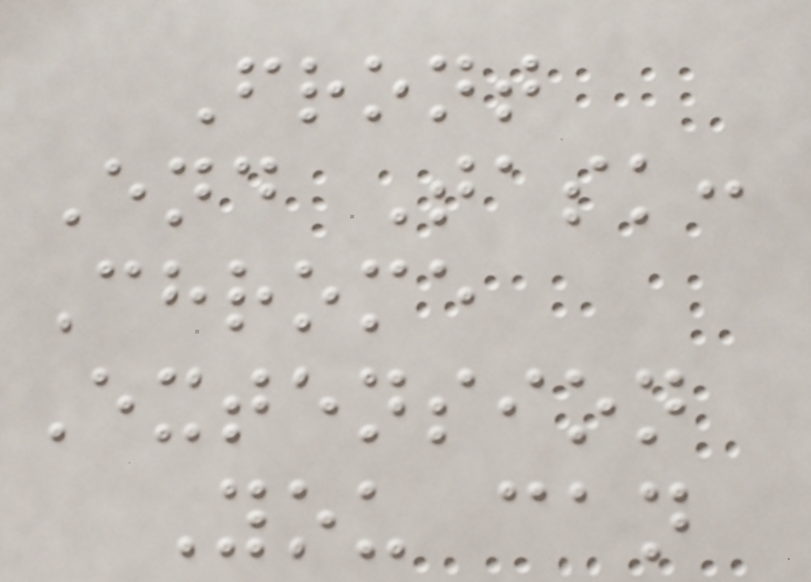Front
End Task:
Chrome
Extension
You can
